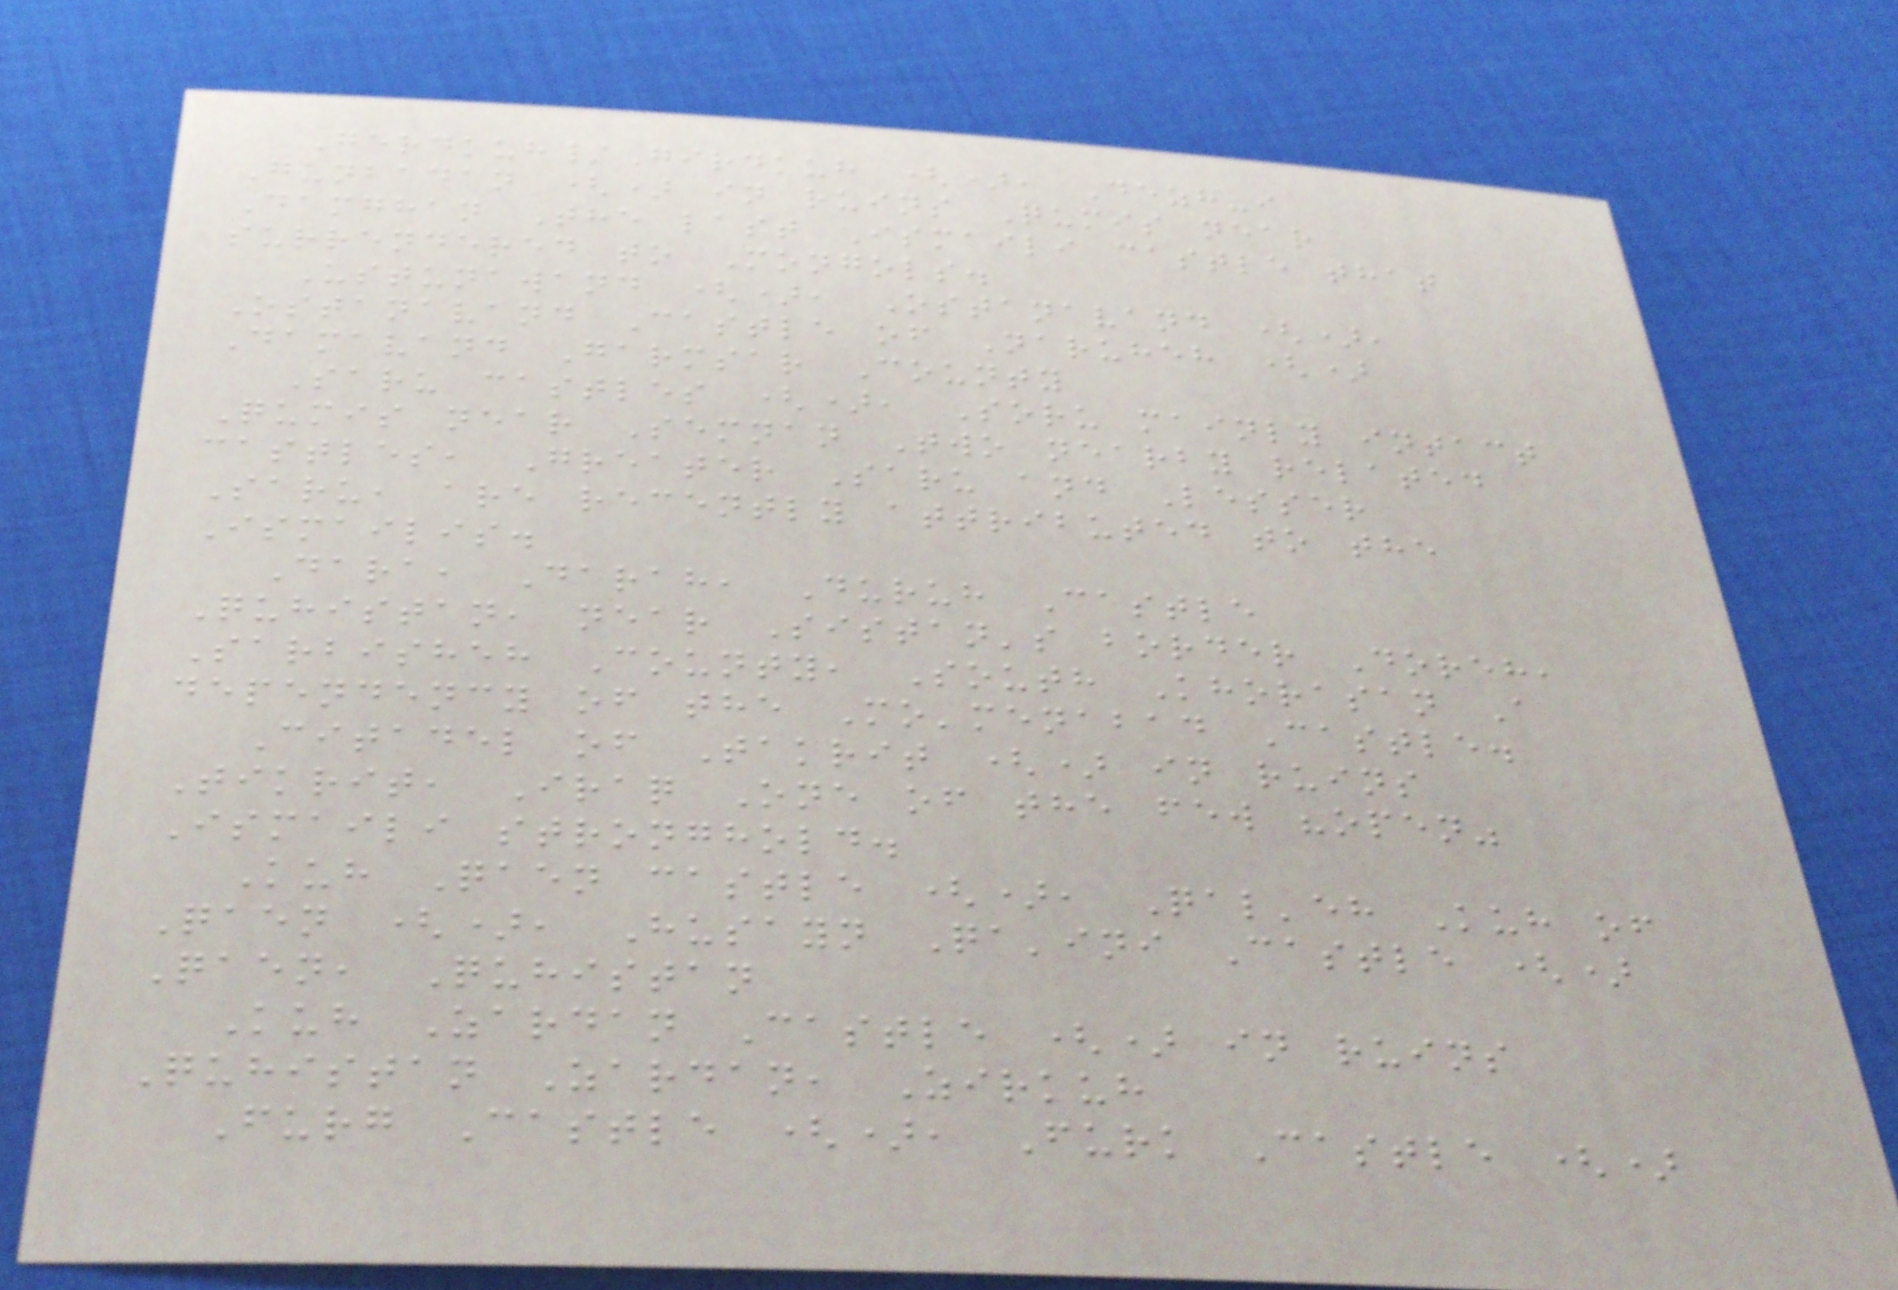Gerdkuh/Girdkuh (), Dezh-i
Gunbadan () in ruins Qumis near
Damghan The last Ismaili castle that
surrendered to Mongols.
Ustunawand (), Ostanavand (),
Ostanavand Castle of Naruheh ()
Damavand Garmsar County
Saru castles (), Soru mainly intact
Qumis near Semnan Two nearby related
castles, Greater Saru and Lesser
Saru, are recently attributed to the
Ismailis.
Dara, Darah, Duruh Castle
Quhistan, near Sistan's border Doreh,
Sarbisheh County, South Khorasan A
dependency of the Mo'menabad Castle.
Citadel of Takrit () in ruins
Tikrit, Iraq One of the few "open"
Ismaili stronghold.
Kuh Qaen castle (), Qal'eh Kuh of
Qaen (), Husayn Qa'ini Castle ()
Qaen, Quhistan
Kuh Zardan Castle () in ruins
Quhistan Zardan, Zirkuh
Furg Castle (), Furk Castle ()
